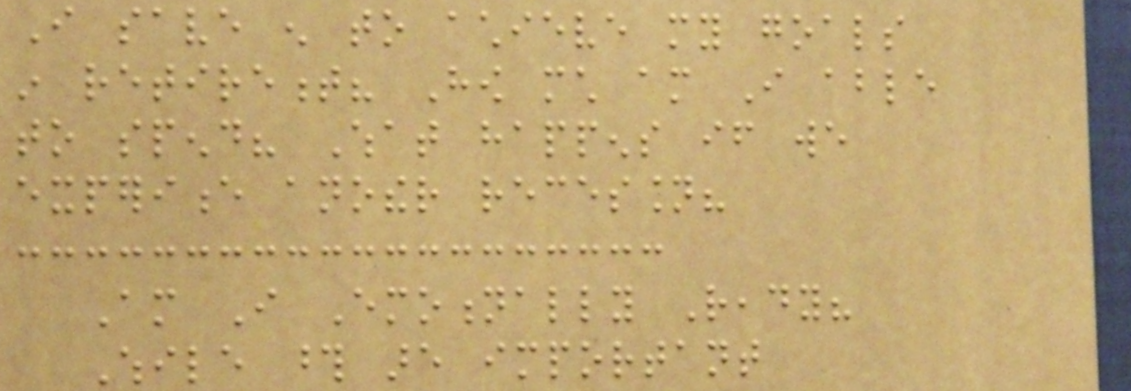I save enough to achieve my goals
in retirement? How much am I able
to spend? What happens if we
experience another recession?
Am I Emotionally Ready?
While those are important
